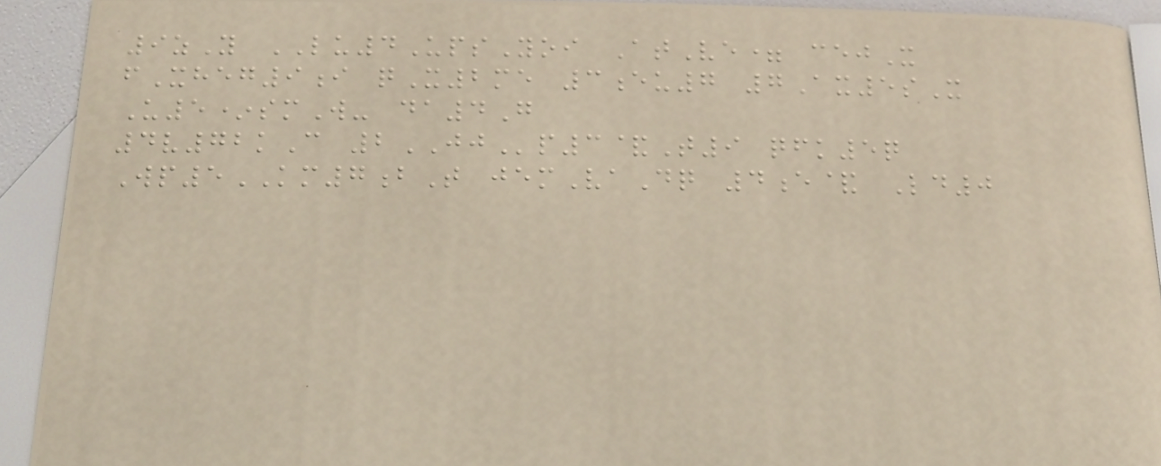9zY LU4UpsYoi AtVe= cejX
fXheg9i qX2me 3eu7 7Ax5sX
U5*smW- da4G
4v72kC 2JJp3&T9 qfk5q
Wp5KM7bT jemVaDq 4e& Ld0
